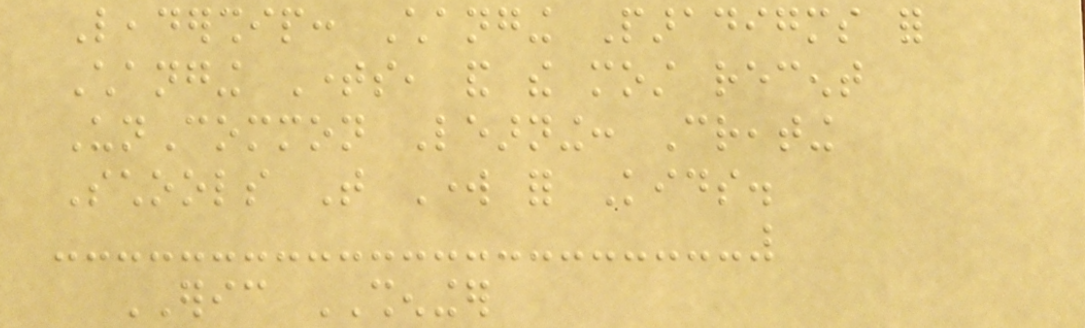Leadership: Changing Paradigms for
Changing Times, and the most recent
UnCommon Learning: Creating
Schools That Work for Kids.
ERIC SHENINGER
